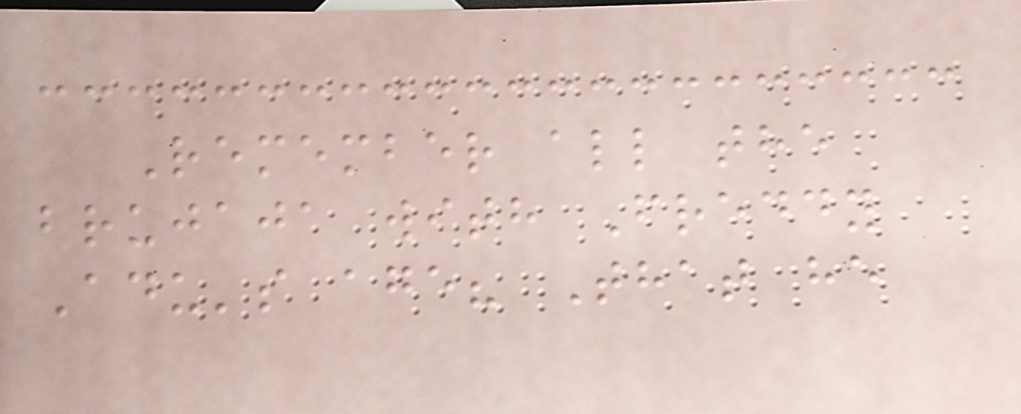Remember all the
brujaja with Freddy
Adu's age? That he
